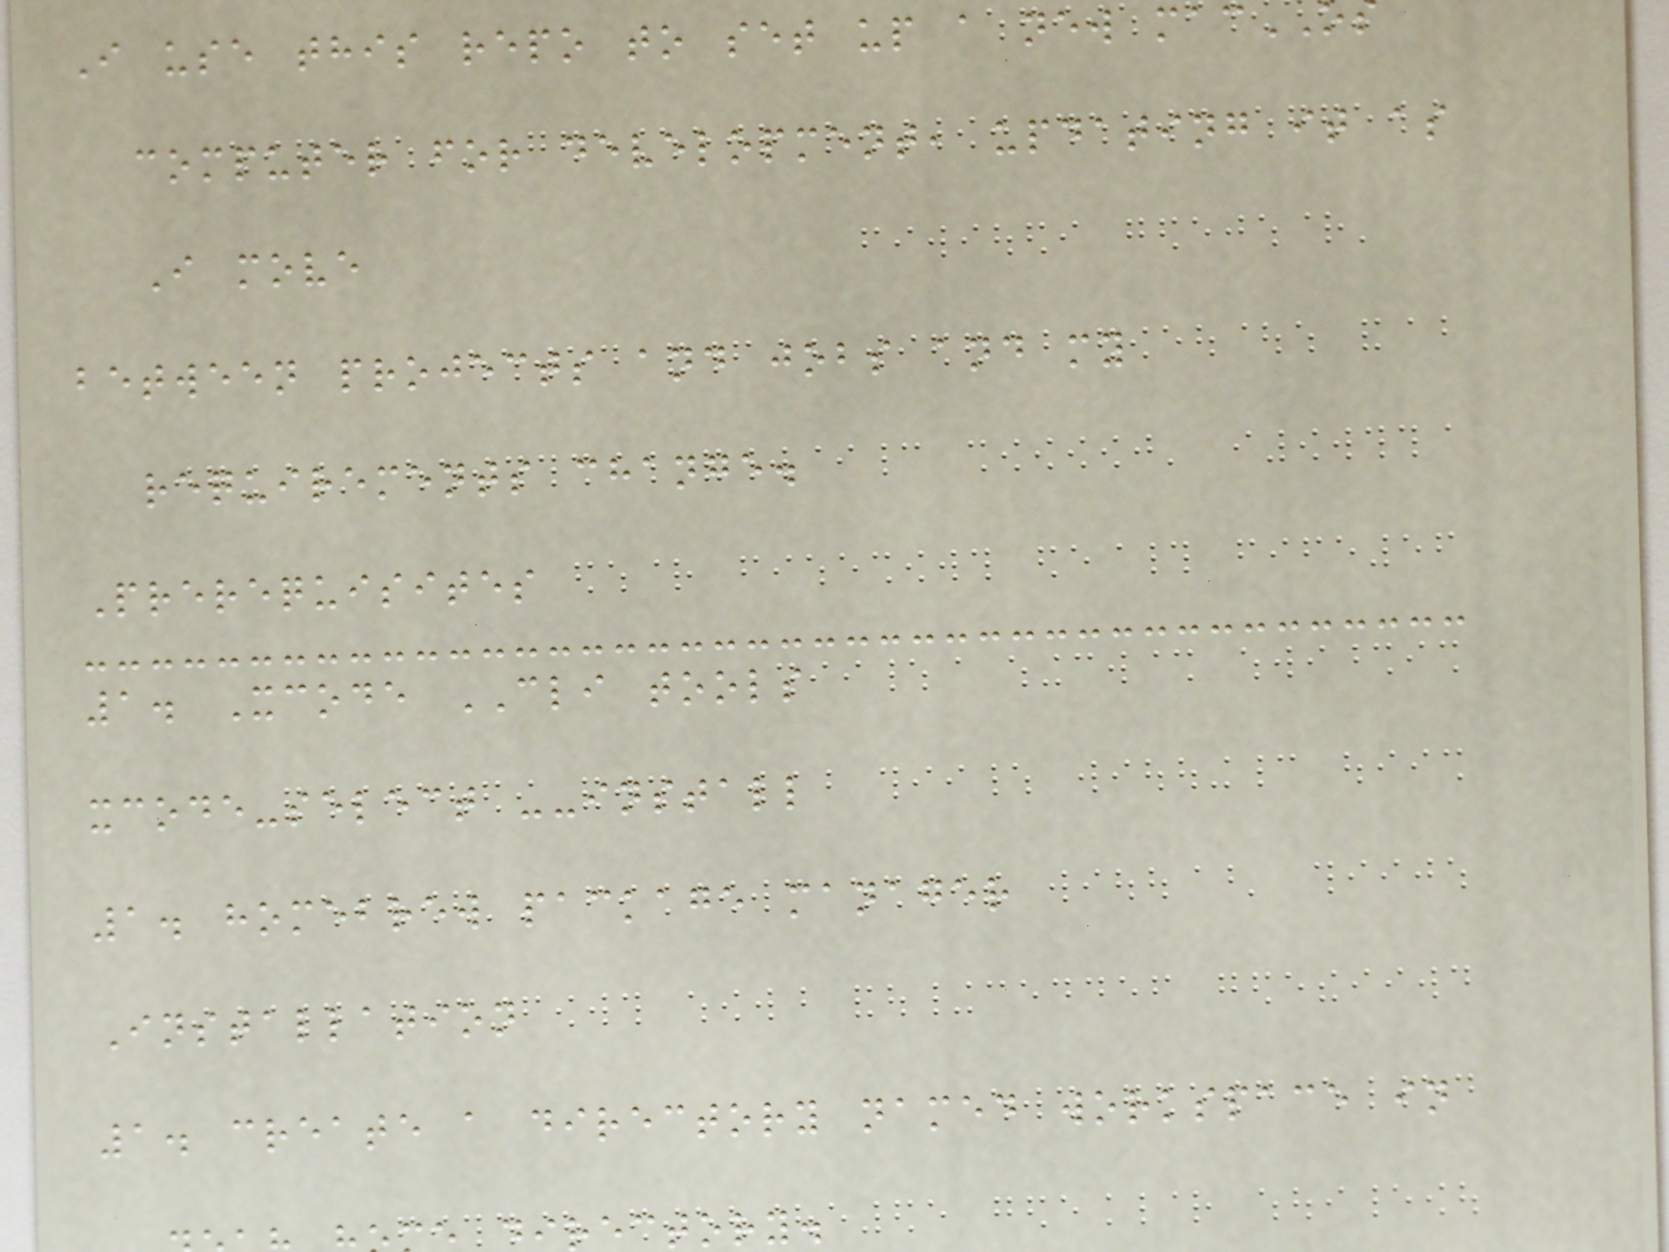I use this repo to set up a new mac
computer for development, updating it as
I move
between projects and jobs and my
requirements change.
Prerequisites
1. Xcode CLI tools
xcode-select --install
1. homebrew package manager
Installation
1. create a directory named workspace in
ectory.
